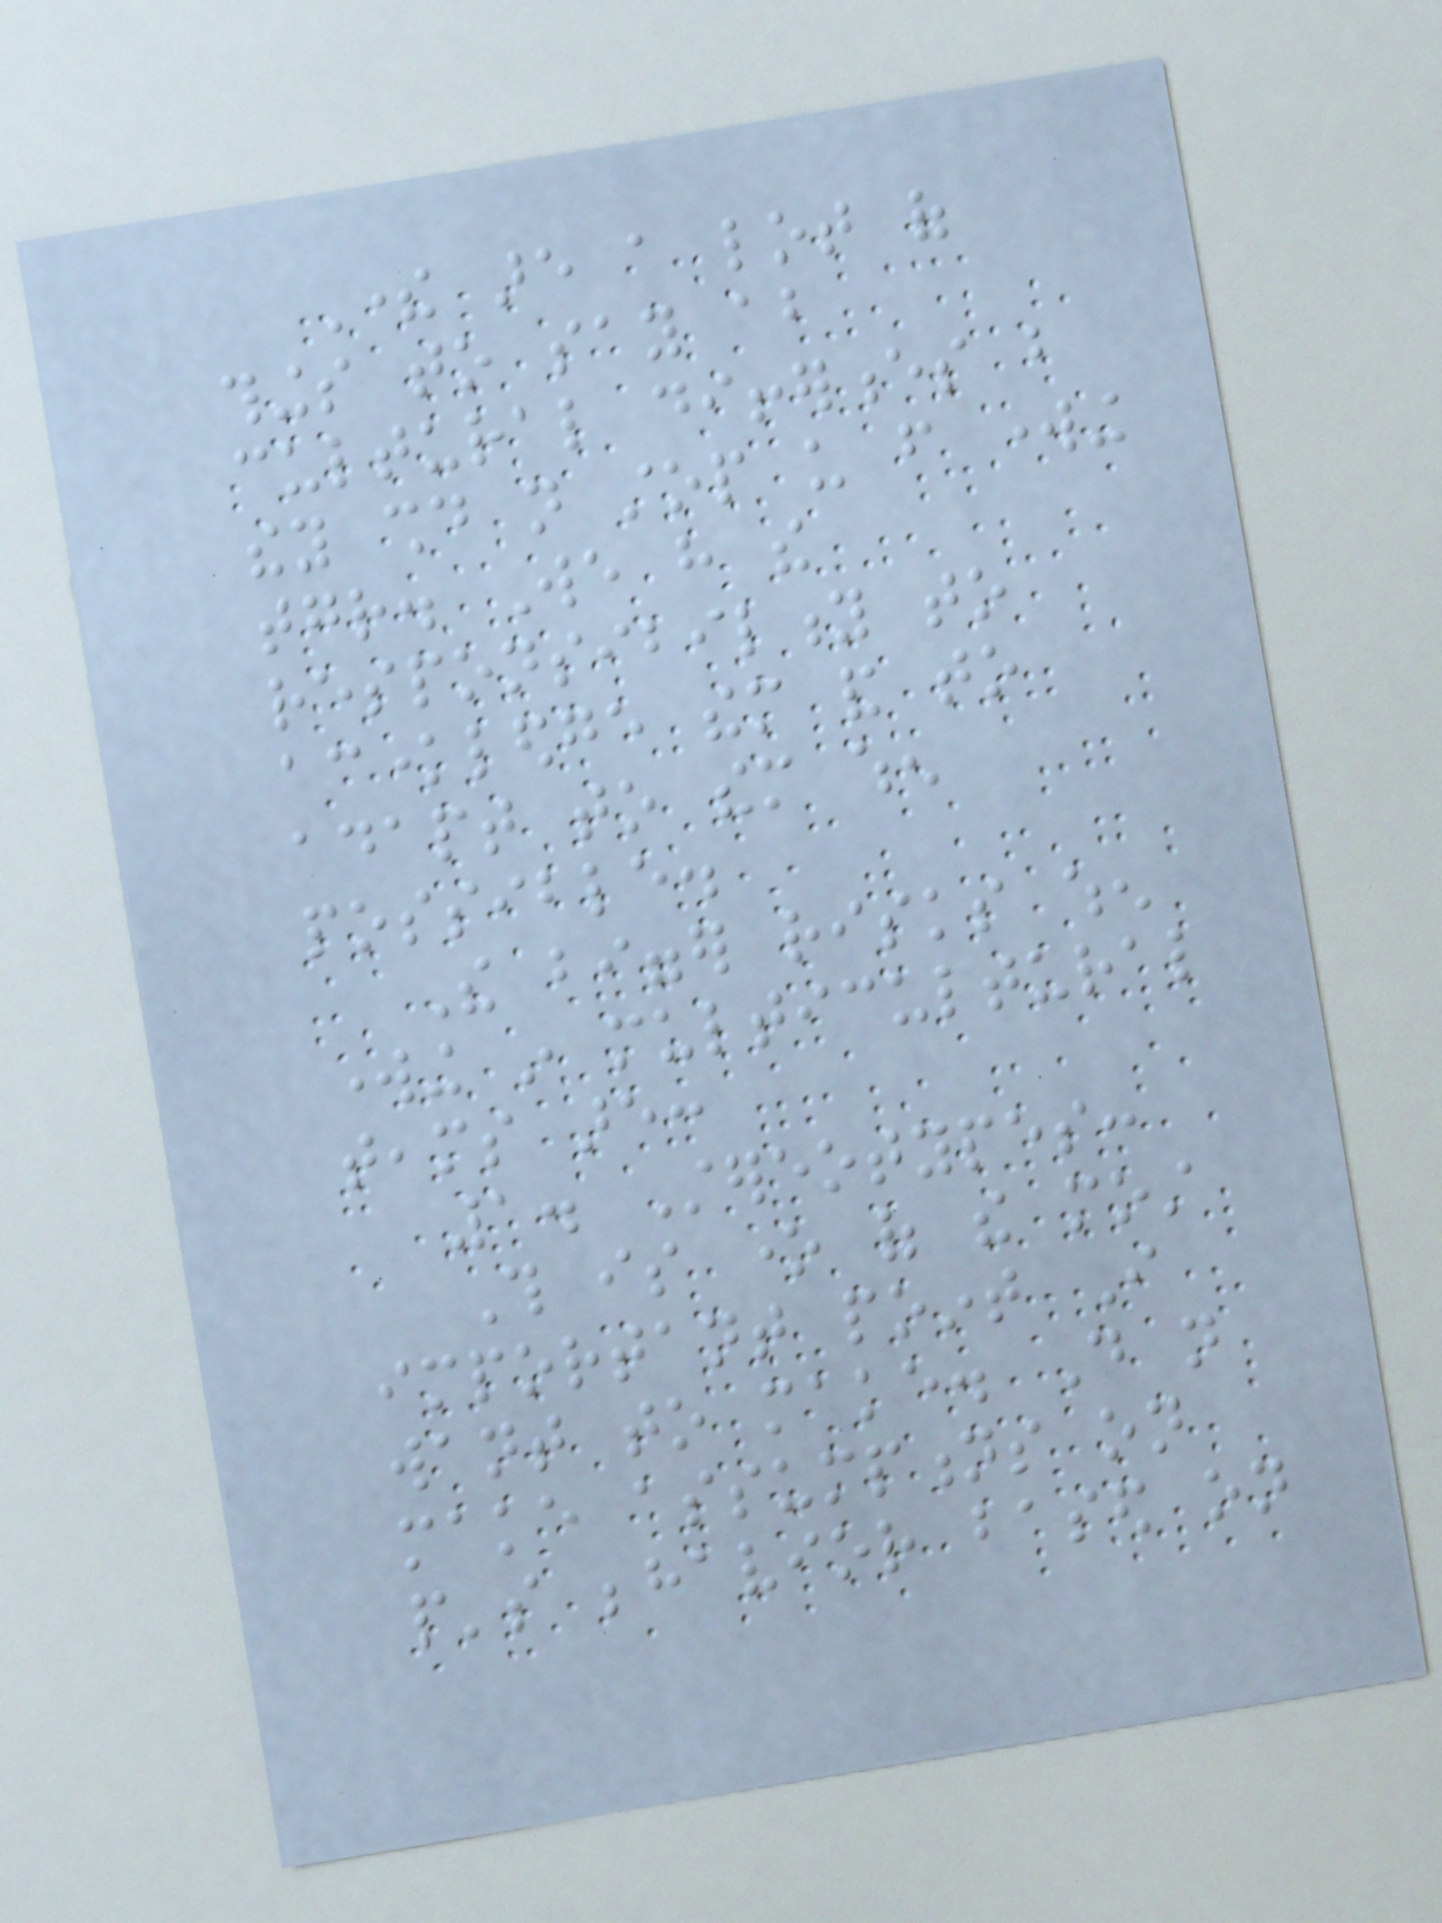There are a lot of
things to say about
cultural differences but
they should not stop us from working
together. We have the
responsibility to
acknowledge them and to
adapt to them when
possible.
The bigger risks when
working in multicultural
teams are:
1. Stereotypes:
This is one of the most
important point I
want to make. Do not
make assumptions on
people's behavior based on
